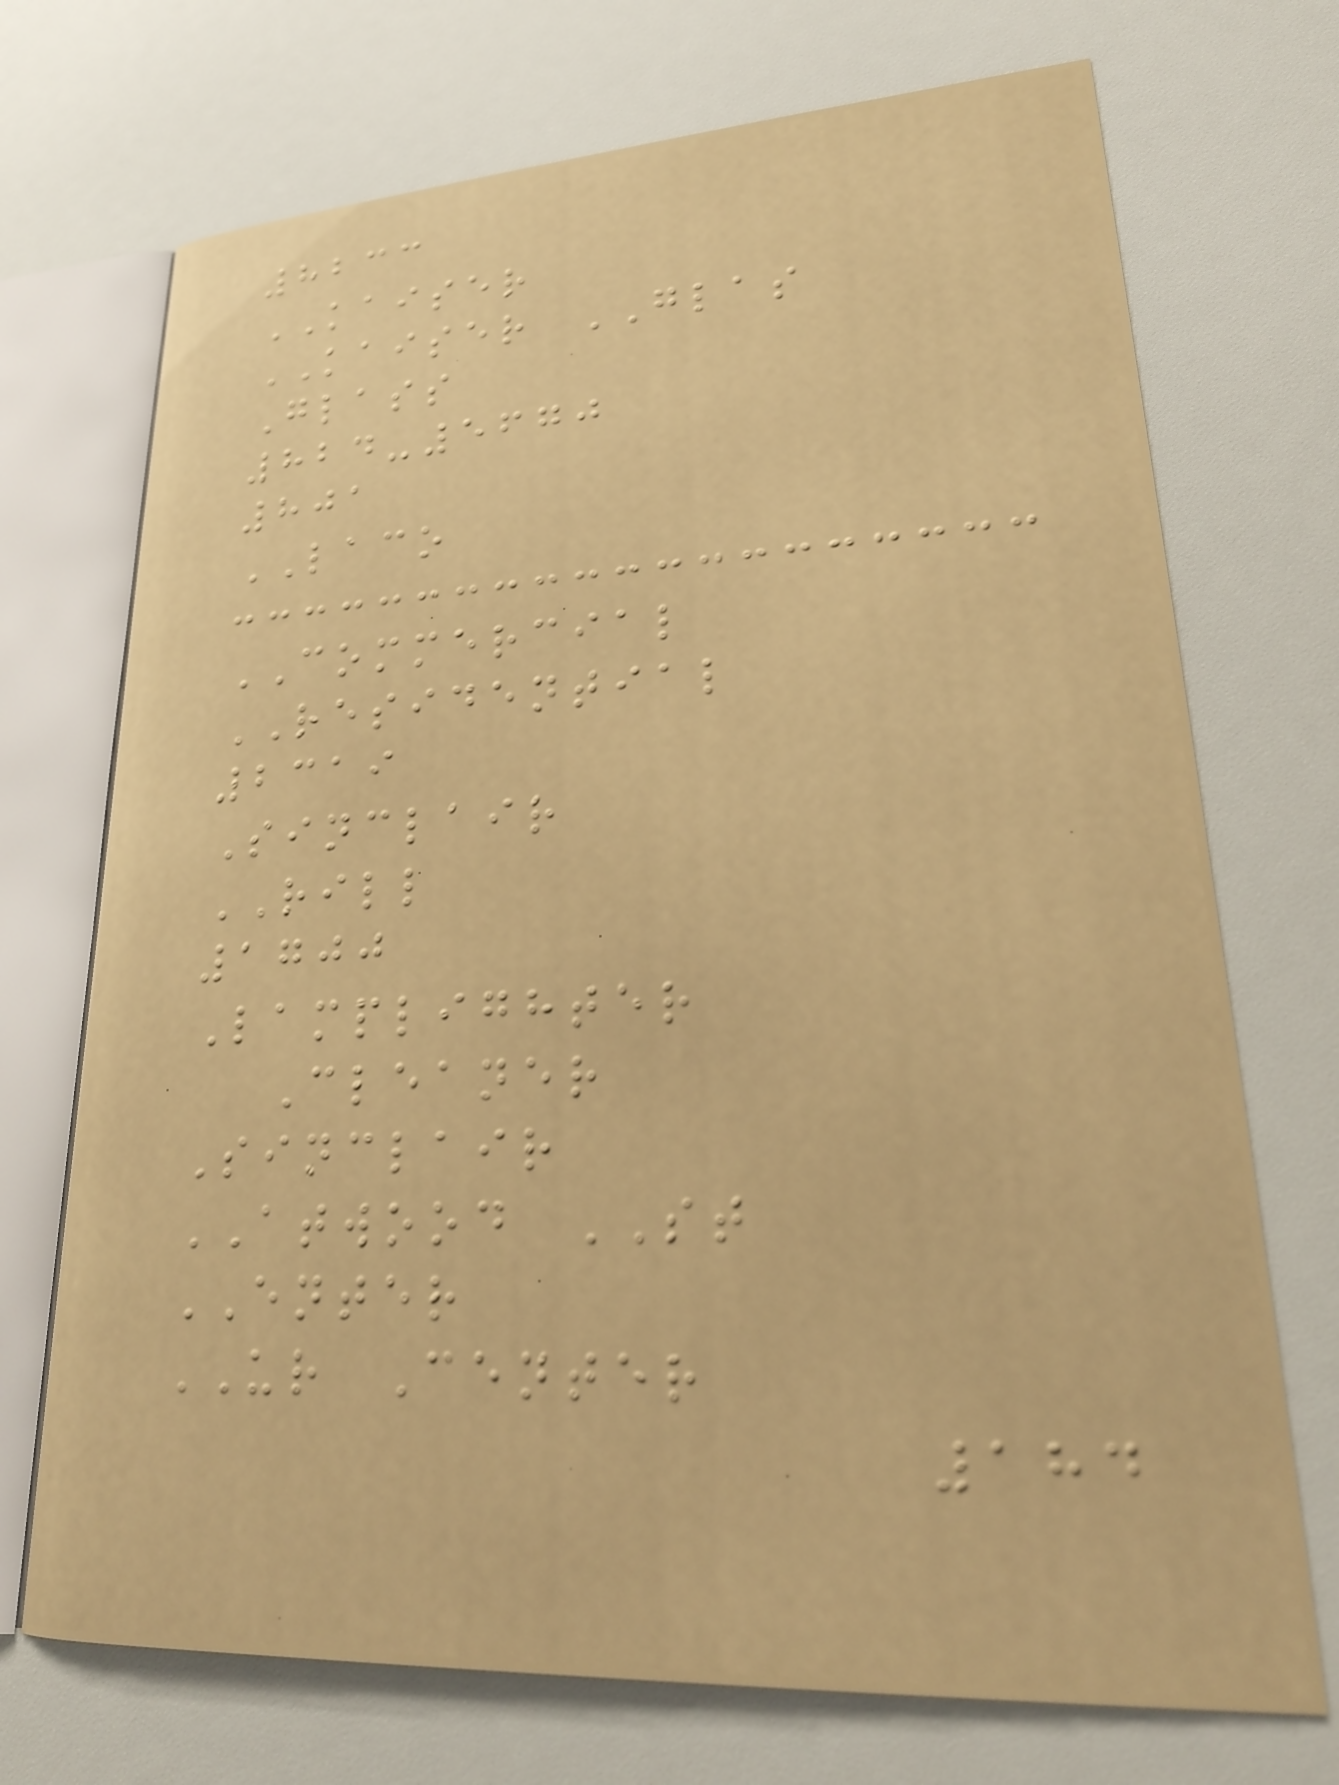8233
KAISER
KAISER GLAS
Glass
824-5670
801
LACO
COMMERCIAL
RESIDENTIAL
2319
Sinclair
RILL
1700
Lamplighter
Cleaner
Sinclair
ATWOOD ST
ENTER
UR Center
184
